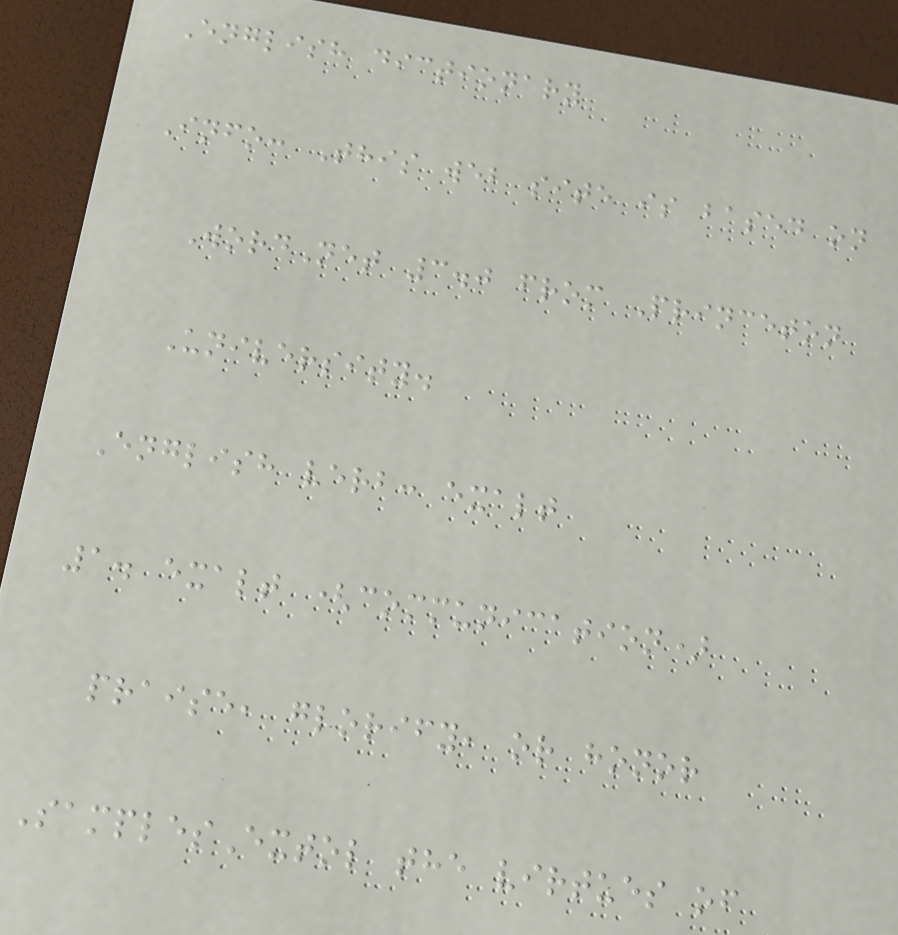English dictionary
Info: This web site is based on
WordNet 3.0 from Princeton
University.
English verb: exalt
1. exalt (communication)
praise, glorify, or honor
SamplesExtol the virtues of
